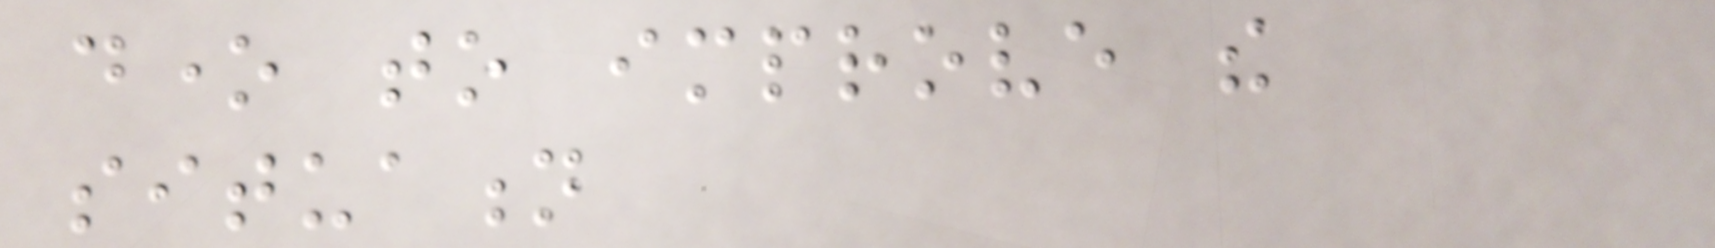done to improve the
situation
